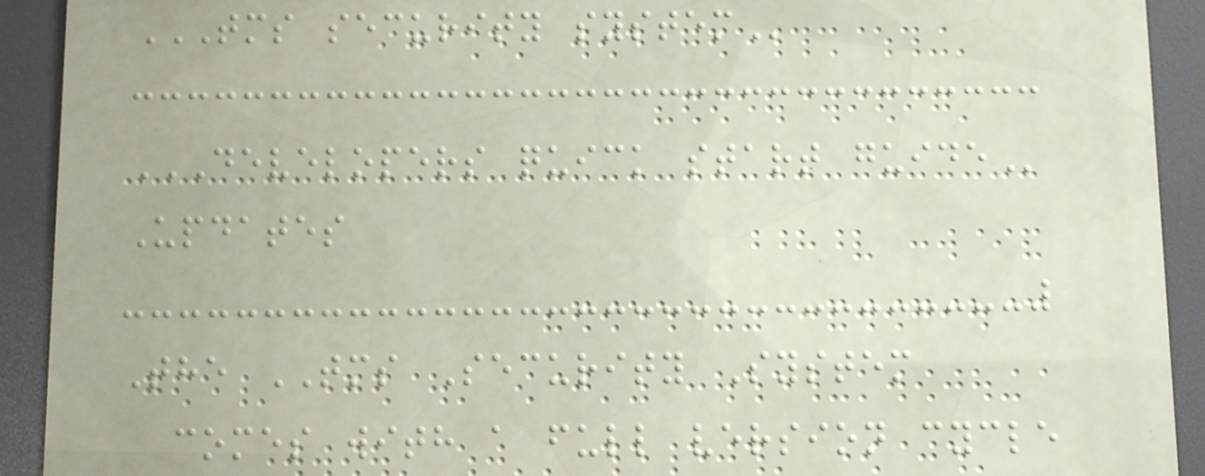TMS SECURITY SYSTEM
DEVELOPERS QUICK START GUIDE
Updates
The TMS Security System
comes with a full version cycle
